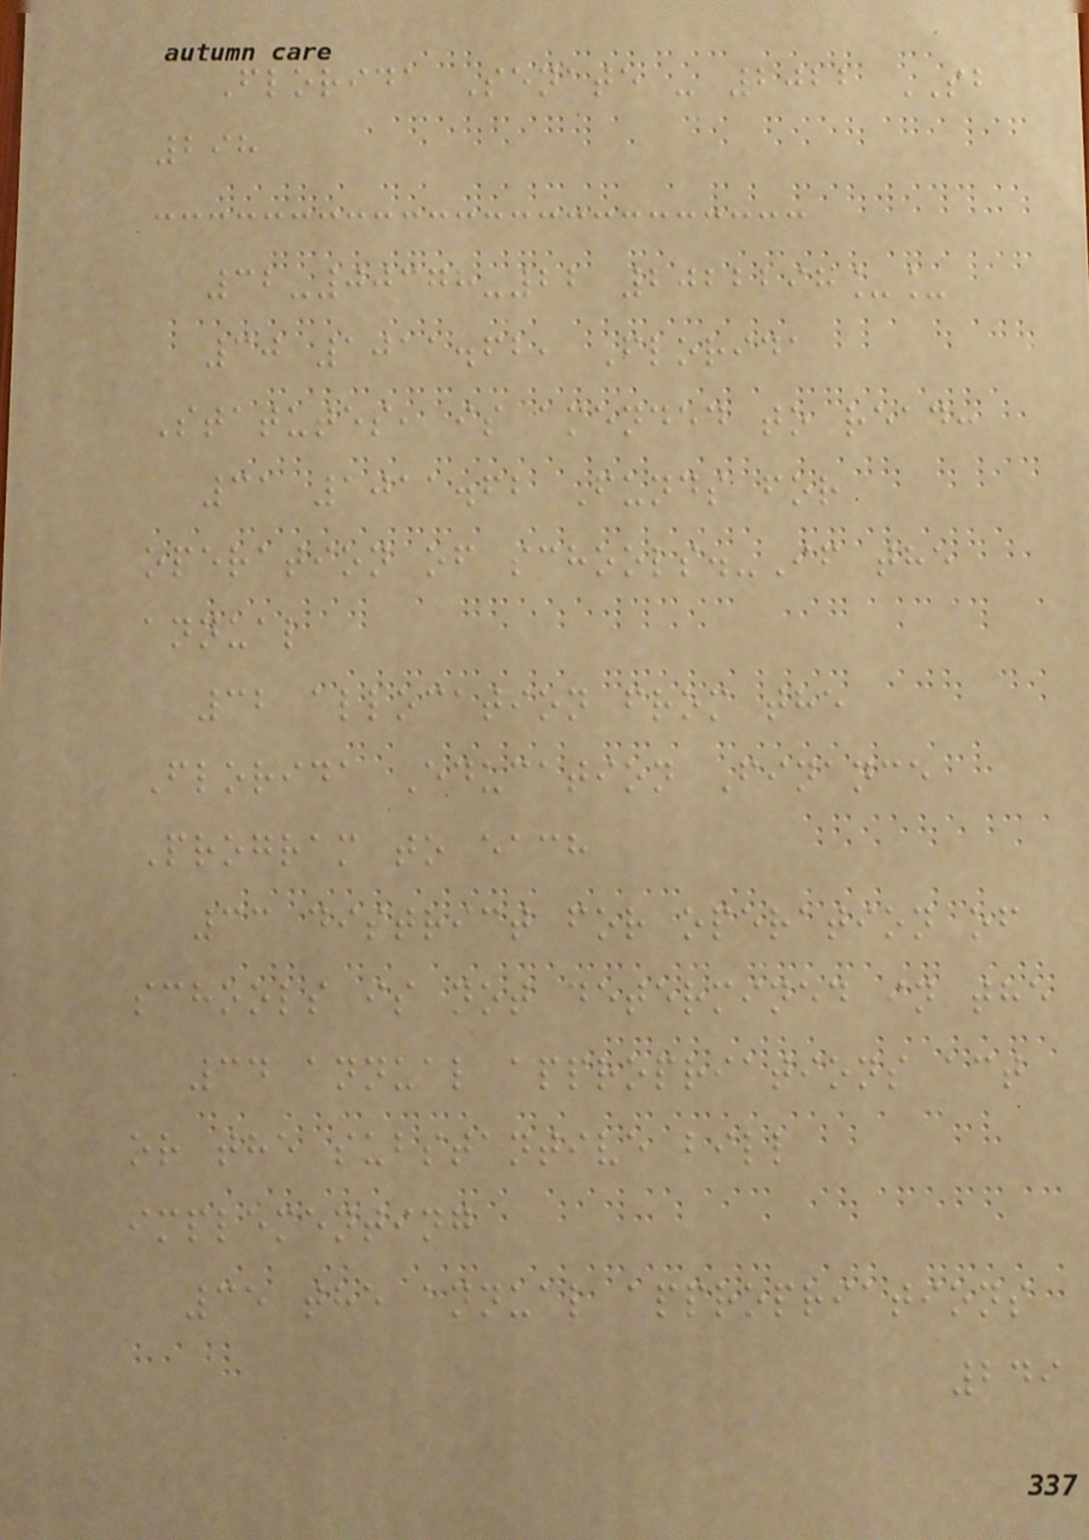Florida Senate - 2022 SB
298
32-00378-22 2022298__
30 1011.62, Florida
Statutes, is amended to read:
31 1011.62 Funds for
operation of schools.-If the
annual
32 allocation from the
Florida Education Finance
Program to each
33 district for operation of
schools is not determined in the
34 annual appropriations act
or the substantive bill
implementing
35 the annual appropriations
249
